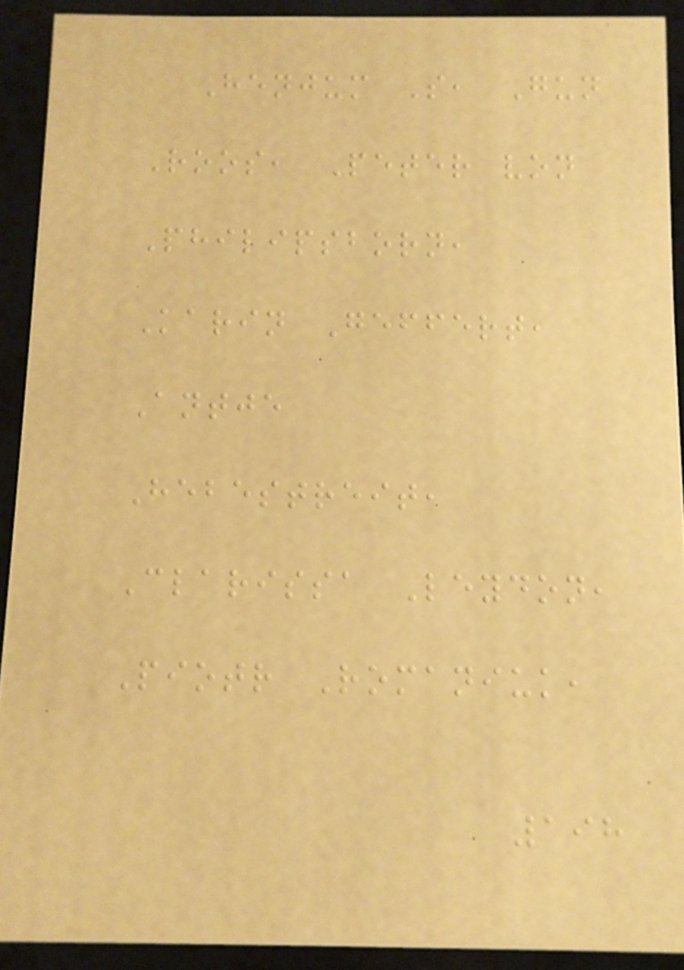Henjum S, Gun
Roos, Peter von
Philipsborn,
Karin Geffert,
Antje
Hebestreit,
Clarissa Leydon,
Piotr Romaniuk,
198
